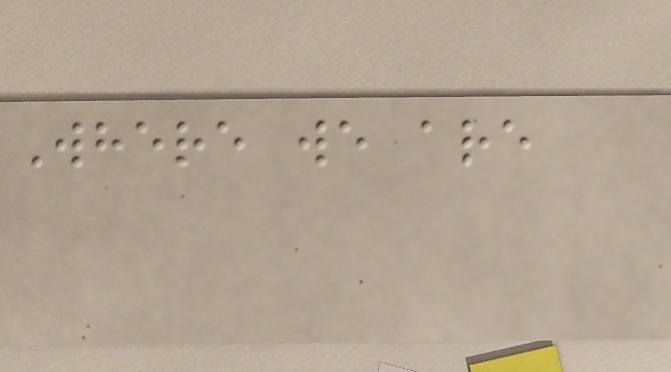Where we are
